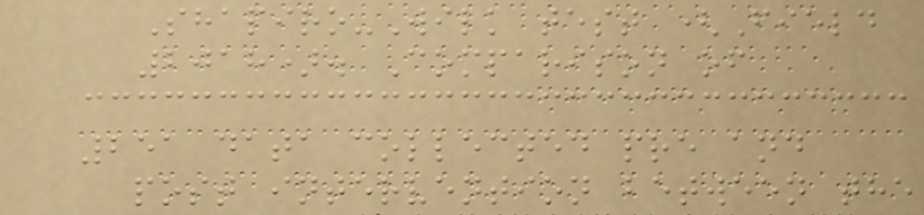Shapiro-Wilk test (Field
2018). Comparison of
251 data collected pre and
post intervention between the
